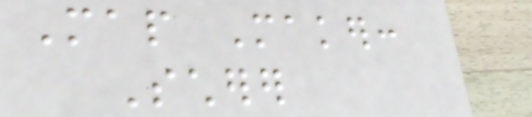Map Maker:
Scherer
